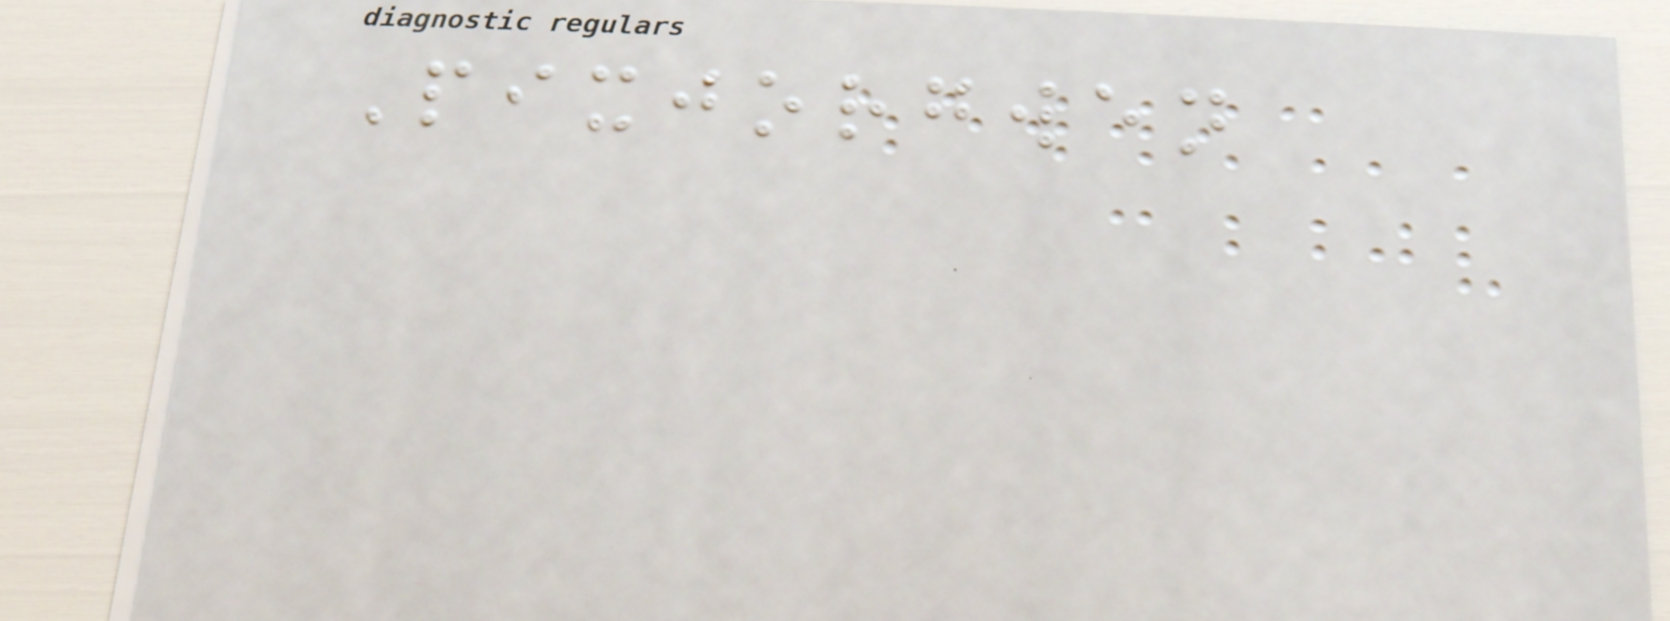Pixjorgwen
